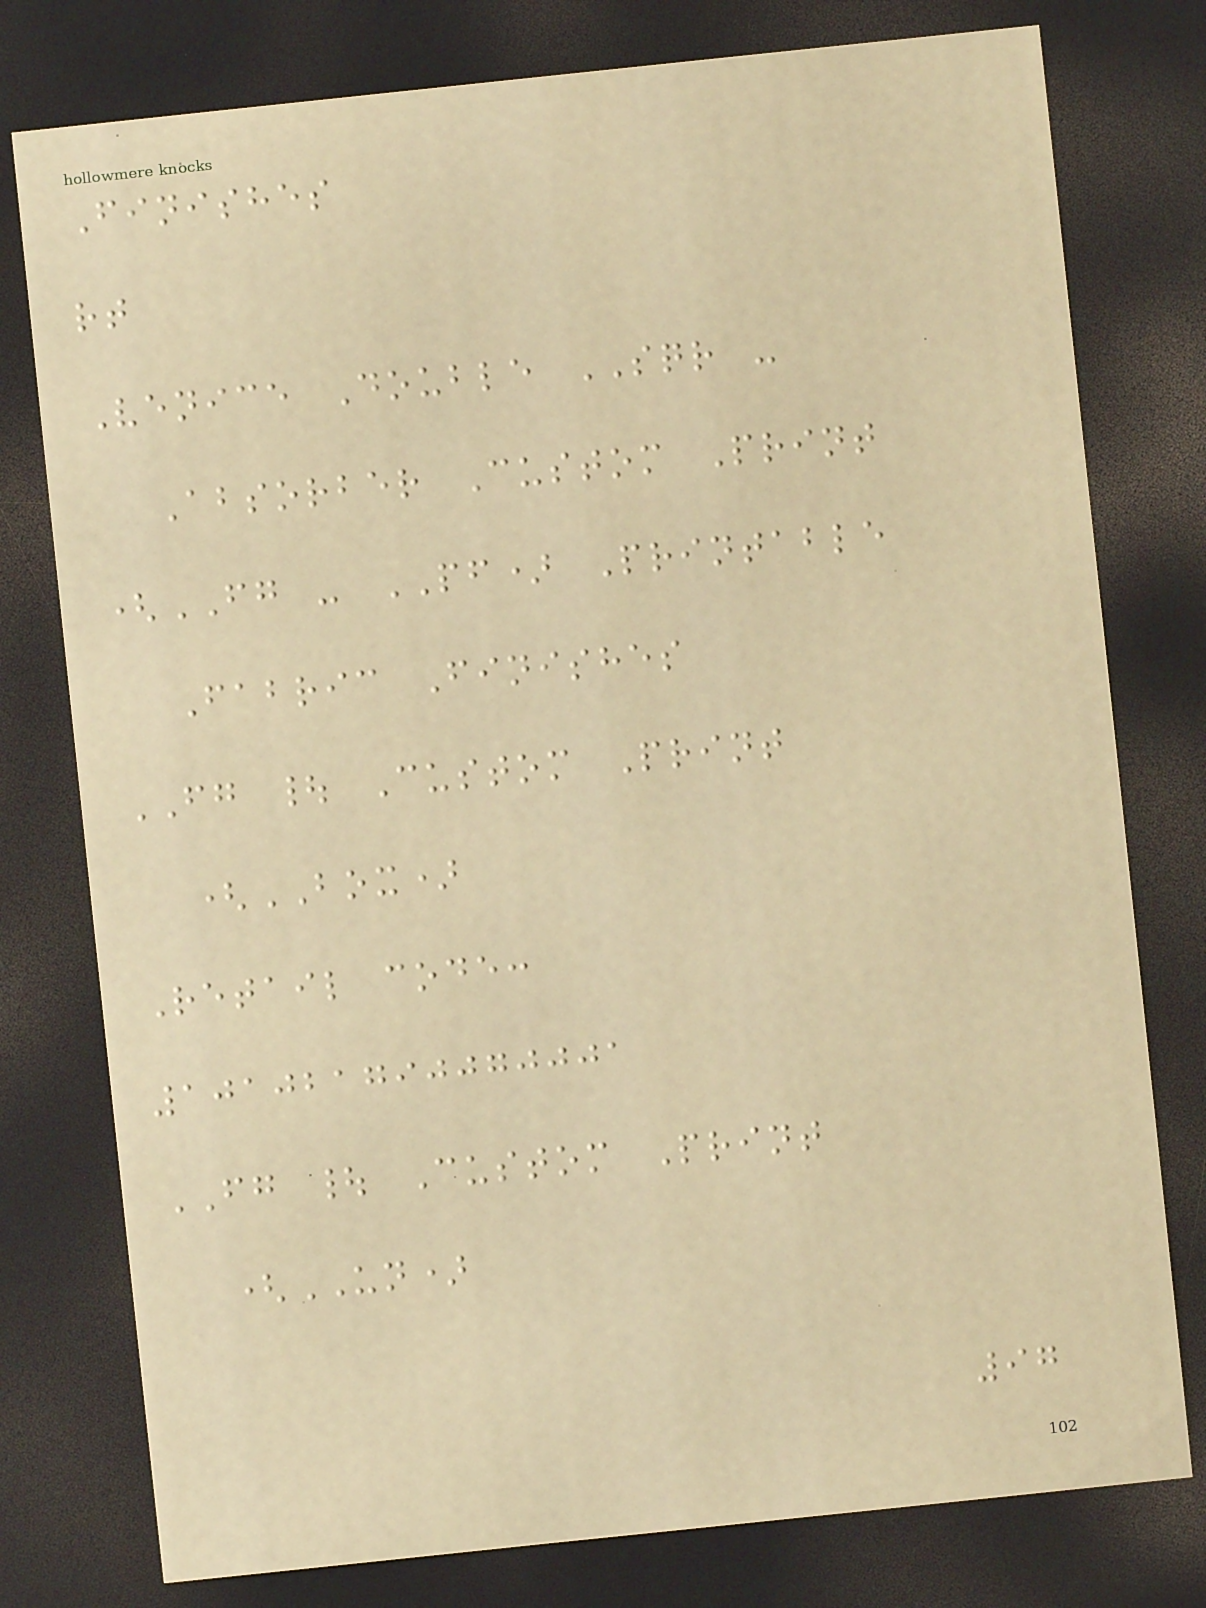Finishes
rt
Venice Double SQR -
Absorber Custom Print
(FG - PF) Printable
Fabric Finishes
FG | Custom Print
(BOX)
Retail code:
101021790070001
FG | Custom Print
(UN)
97
